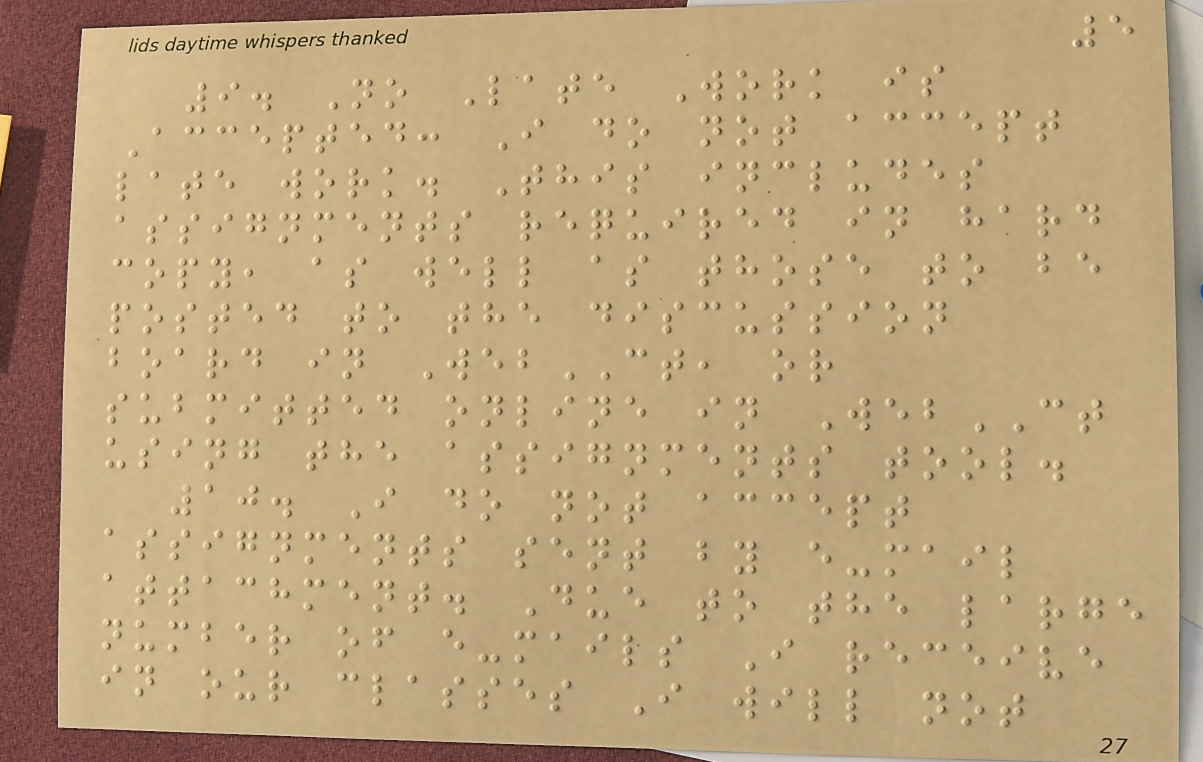5
9. No Late Work is
Accepted: I do not accept
late work. This includes
assignments required in hard
copy, as well as those to be
posted to the discussion
board in WebCT, or
submitted online in WebCT
using the assignments tool.
10. I do not accept
assignments sent by e-mail
attachment. Due to the large
number of e-mails I receive
in our classes I will not
